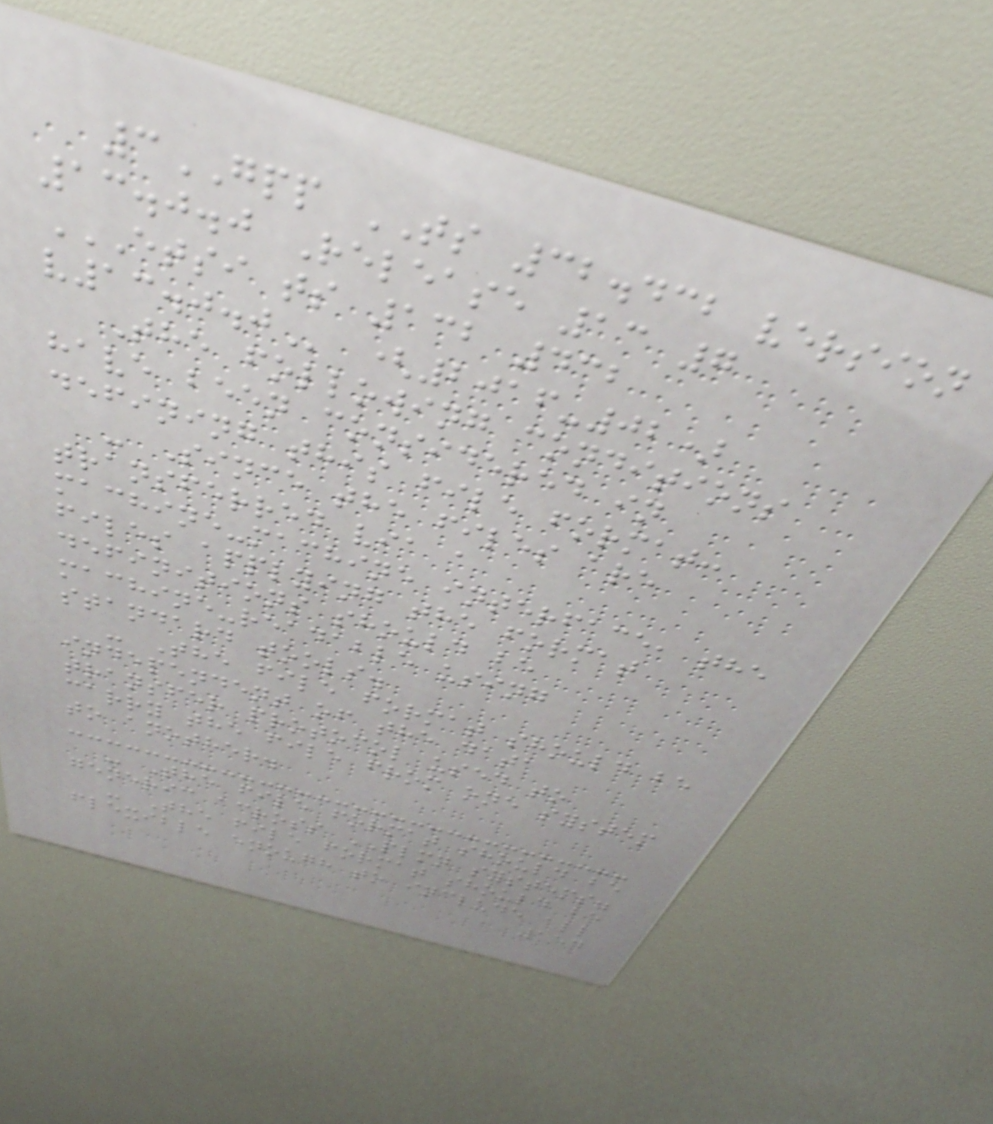3GPP TS 32.432 version
13.0.0 Release 13 7
ETSI TS 132 432
V13.0.0 (2016-02)
The following conditions
have been considered in
defining this file format:
- Since the files are
transferred via a
machine-machine interface, the
files applying the format
definitions should be
machine-readable using
standard tools.
- The file format should be
independent of the data
transfer protocol used to
carry the file from one system
to another.
- The file format should be
generic across PLMN systems.
- The file format should be
flexible enough to include all
154
